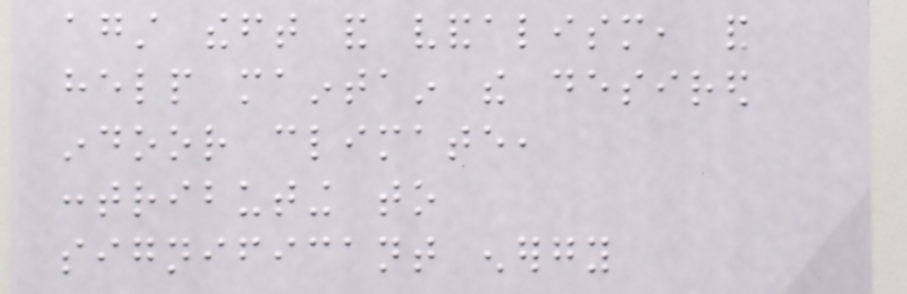against theft and vandalism, and
help maintain the desired
indoor climate,
contributing to
significant energy
